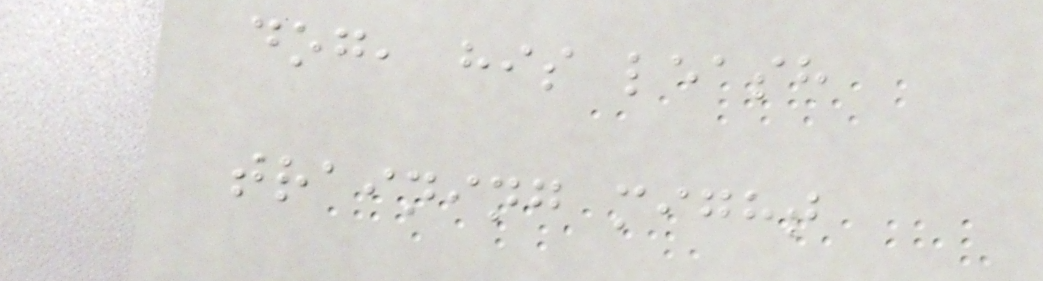dog, his leash
training might
